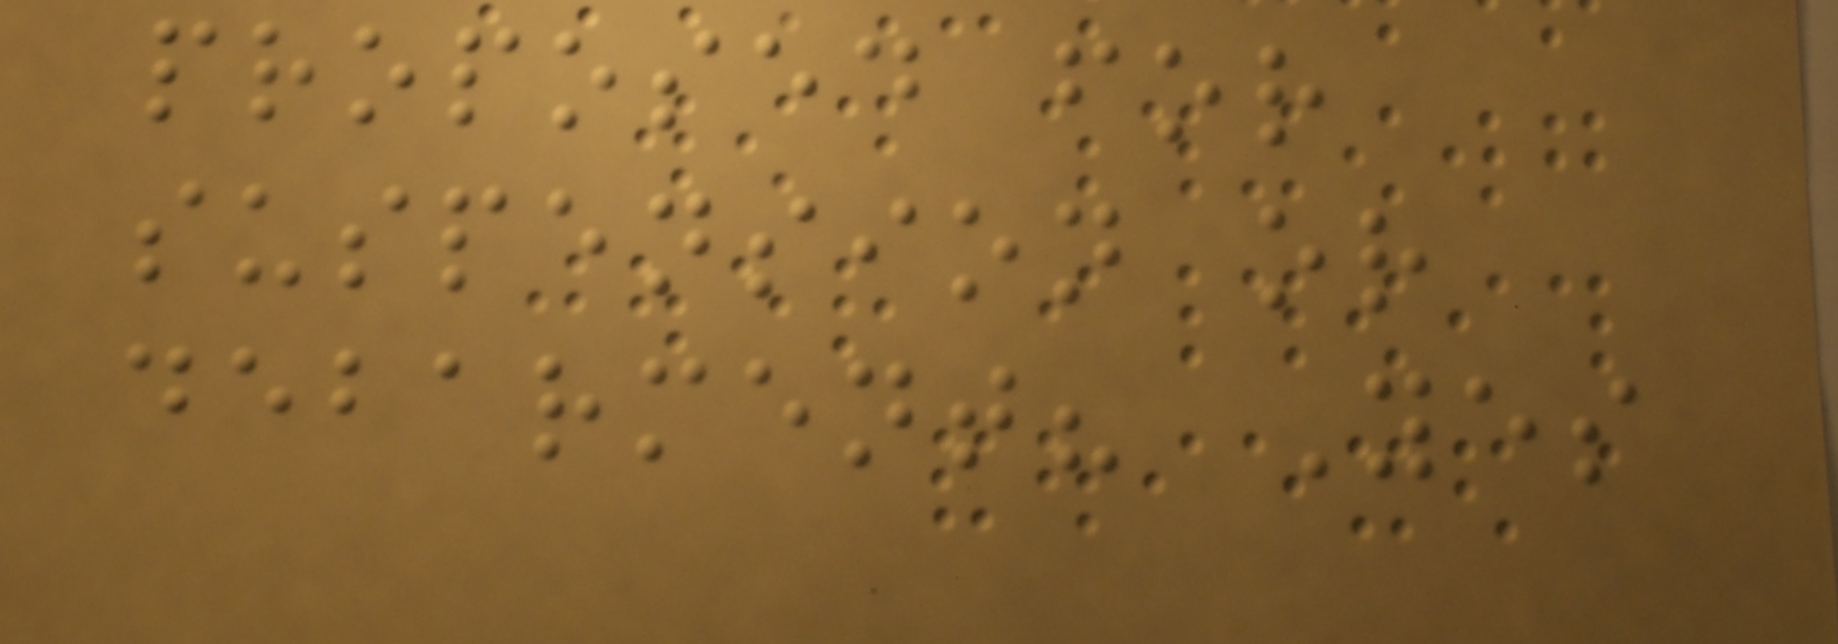proposed for
suspension or
debarment? Yes
